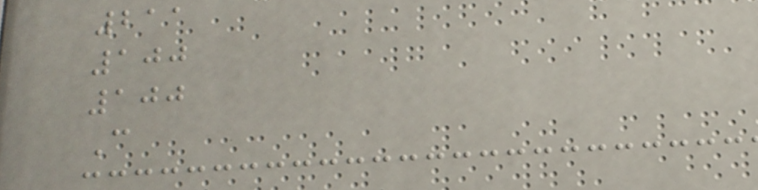211
100
100
C
